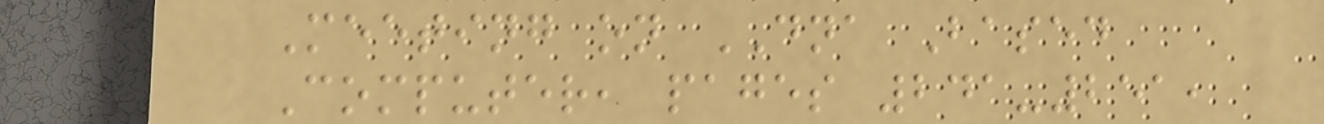Meeting on DNA Based
Computer, pages 241-251,
